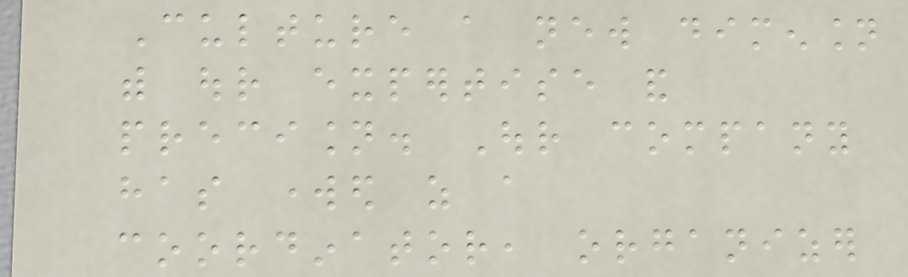Culture a new dimension
with our expertise and
precision. Our company
has worked as a
coordinator, organizer
